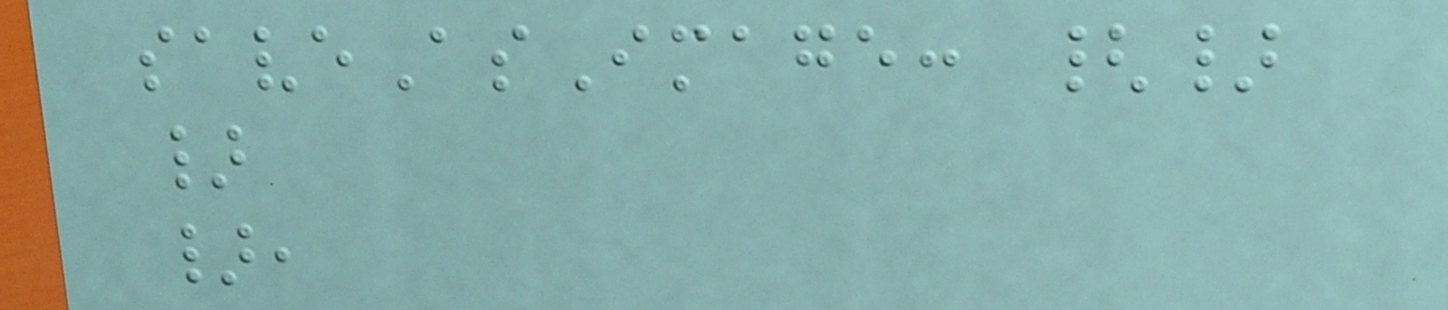saveAsImage: {}
}
},
